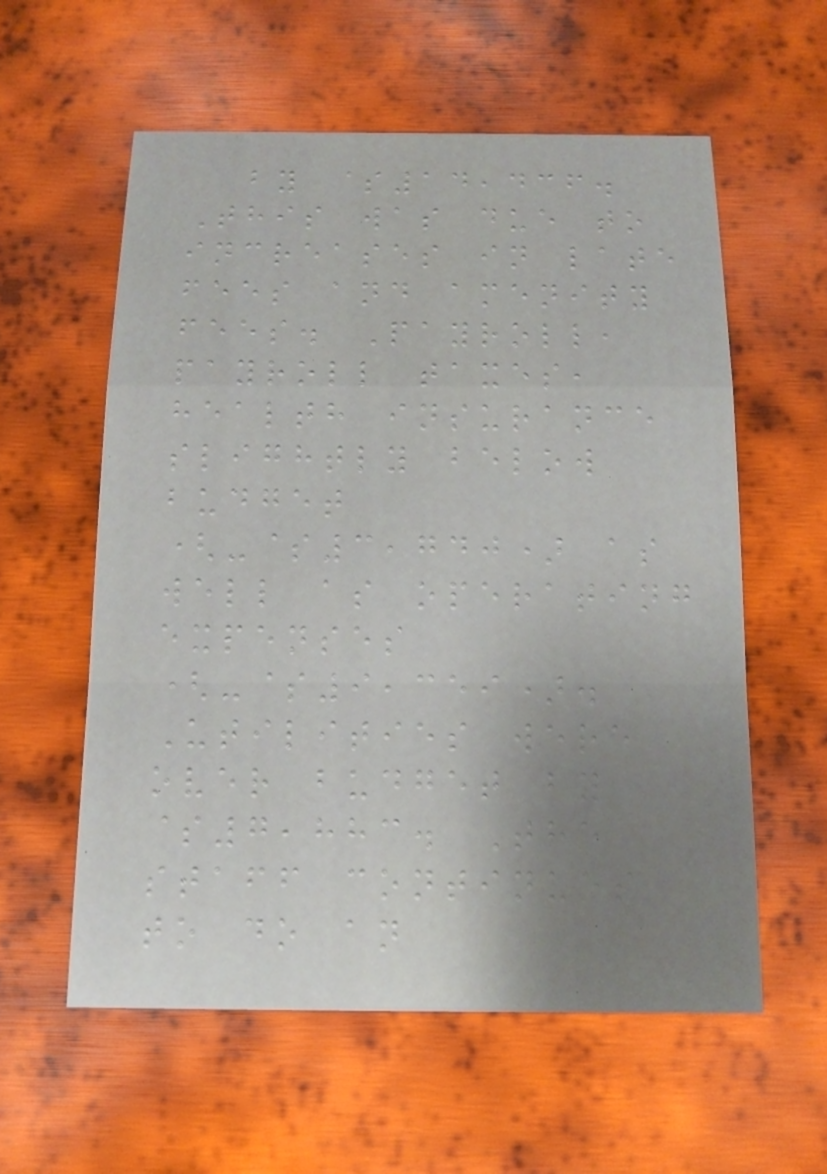by $14,436.
This was due to
increases in late
fees and amenity
fees. Payroll,
payroll taxes,
health insurance
slightly below
budget
(-$3,740) as
well as operating
expenses
(-$9,359).
Utilities were
over budget by
$7,883. The
staff continues
to do an
